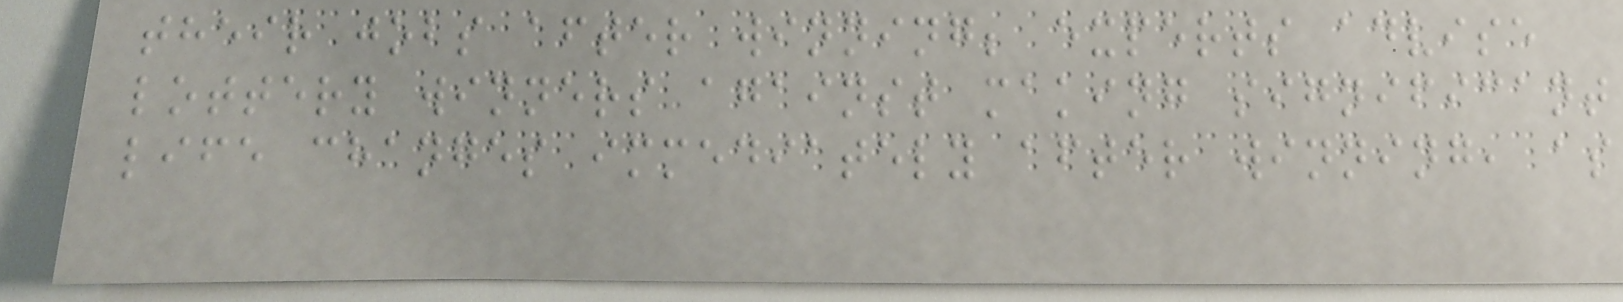their jobs after winning; experts advise
lottery winners against making significant
life changes immediately after winning, as
